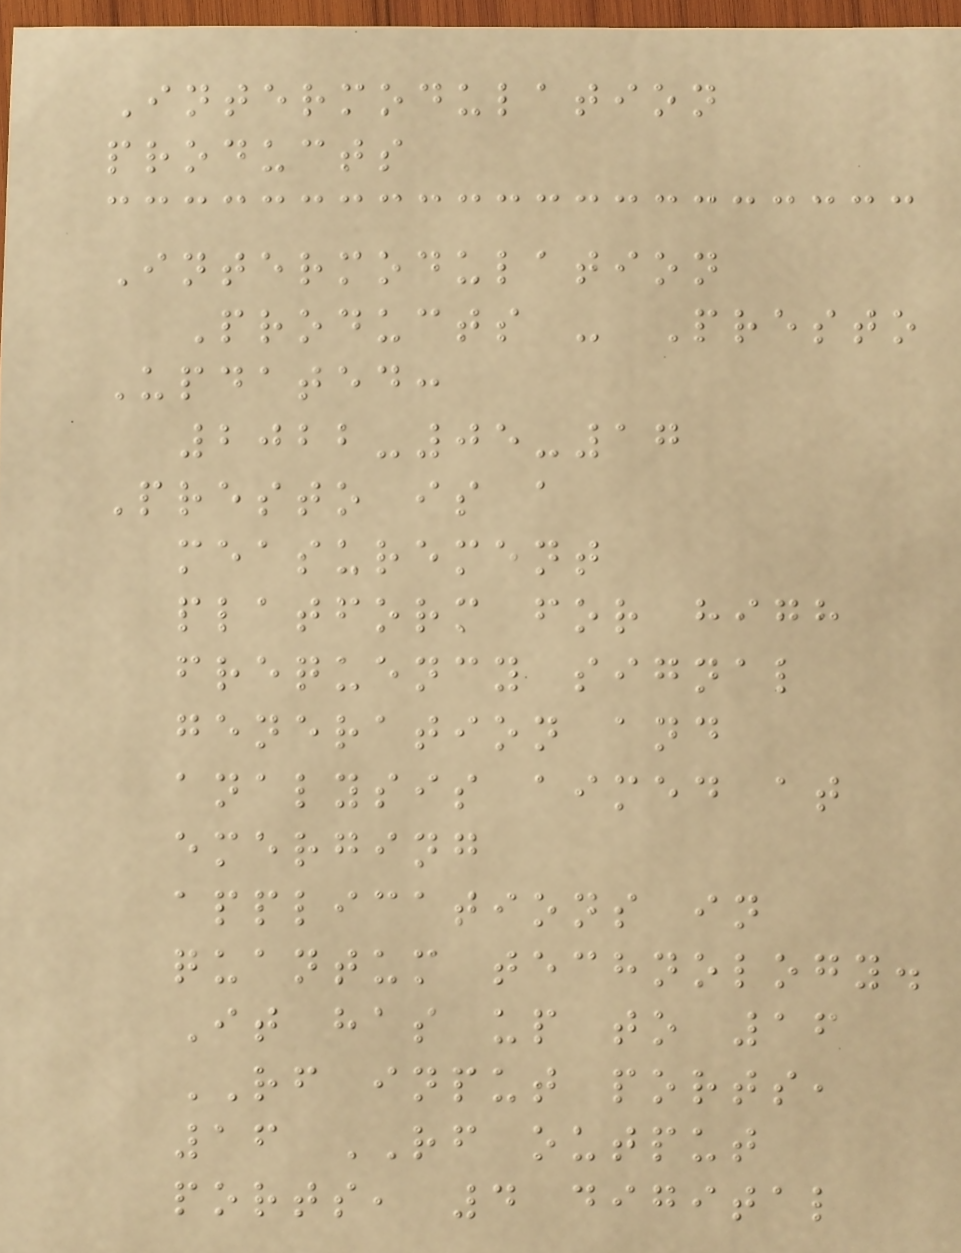Intermodulation
products
Intermodulation
Products - Presto
Updated:
2022-05-17
Presto is a
measurement
platform for high
frequency signal
generation and
analysis aimed at
emerging
applications in
quantum technology.
It has up to 16
RF input ports,
16 RF output
ports, 4 digital
